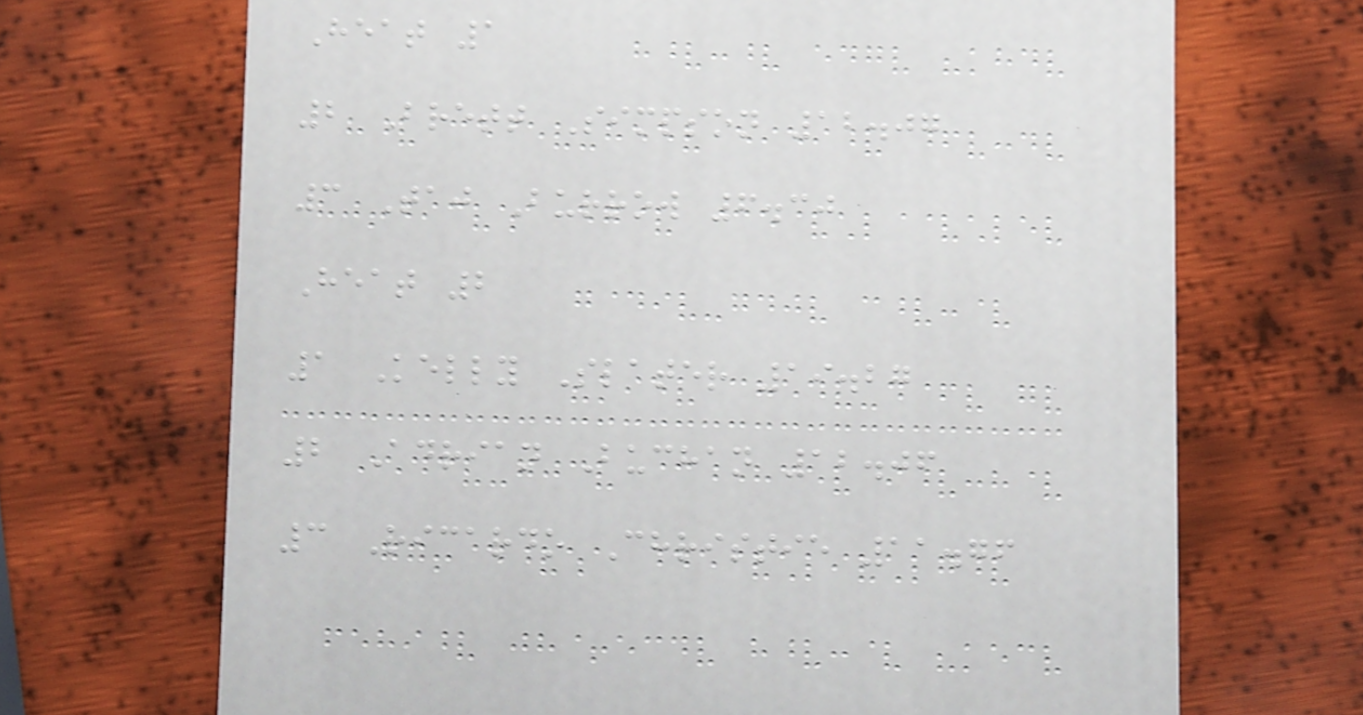Heat 1
2 Brett Simpson 12.07
3 Taj Burrow 6.30
Heat 2
1 Kelly Slater 19.27
2 Adrian Buchan 12.06
3 Ricardo Christie 11.76
